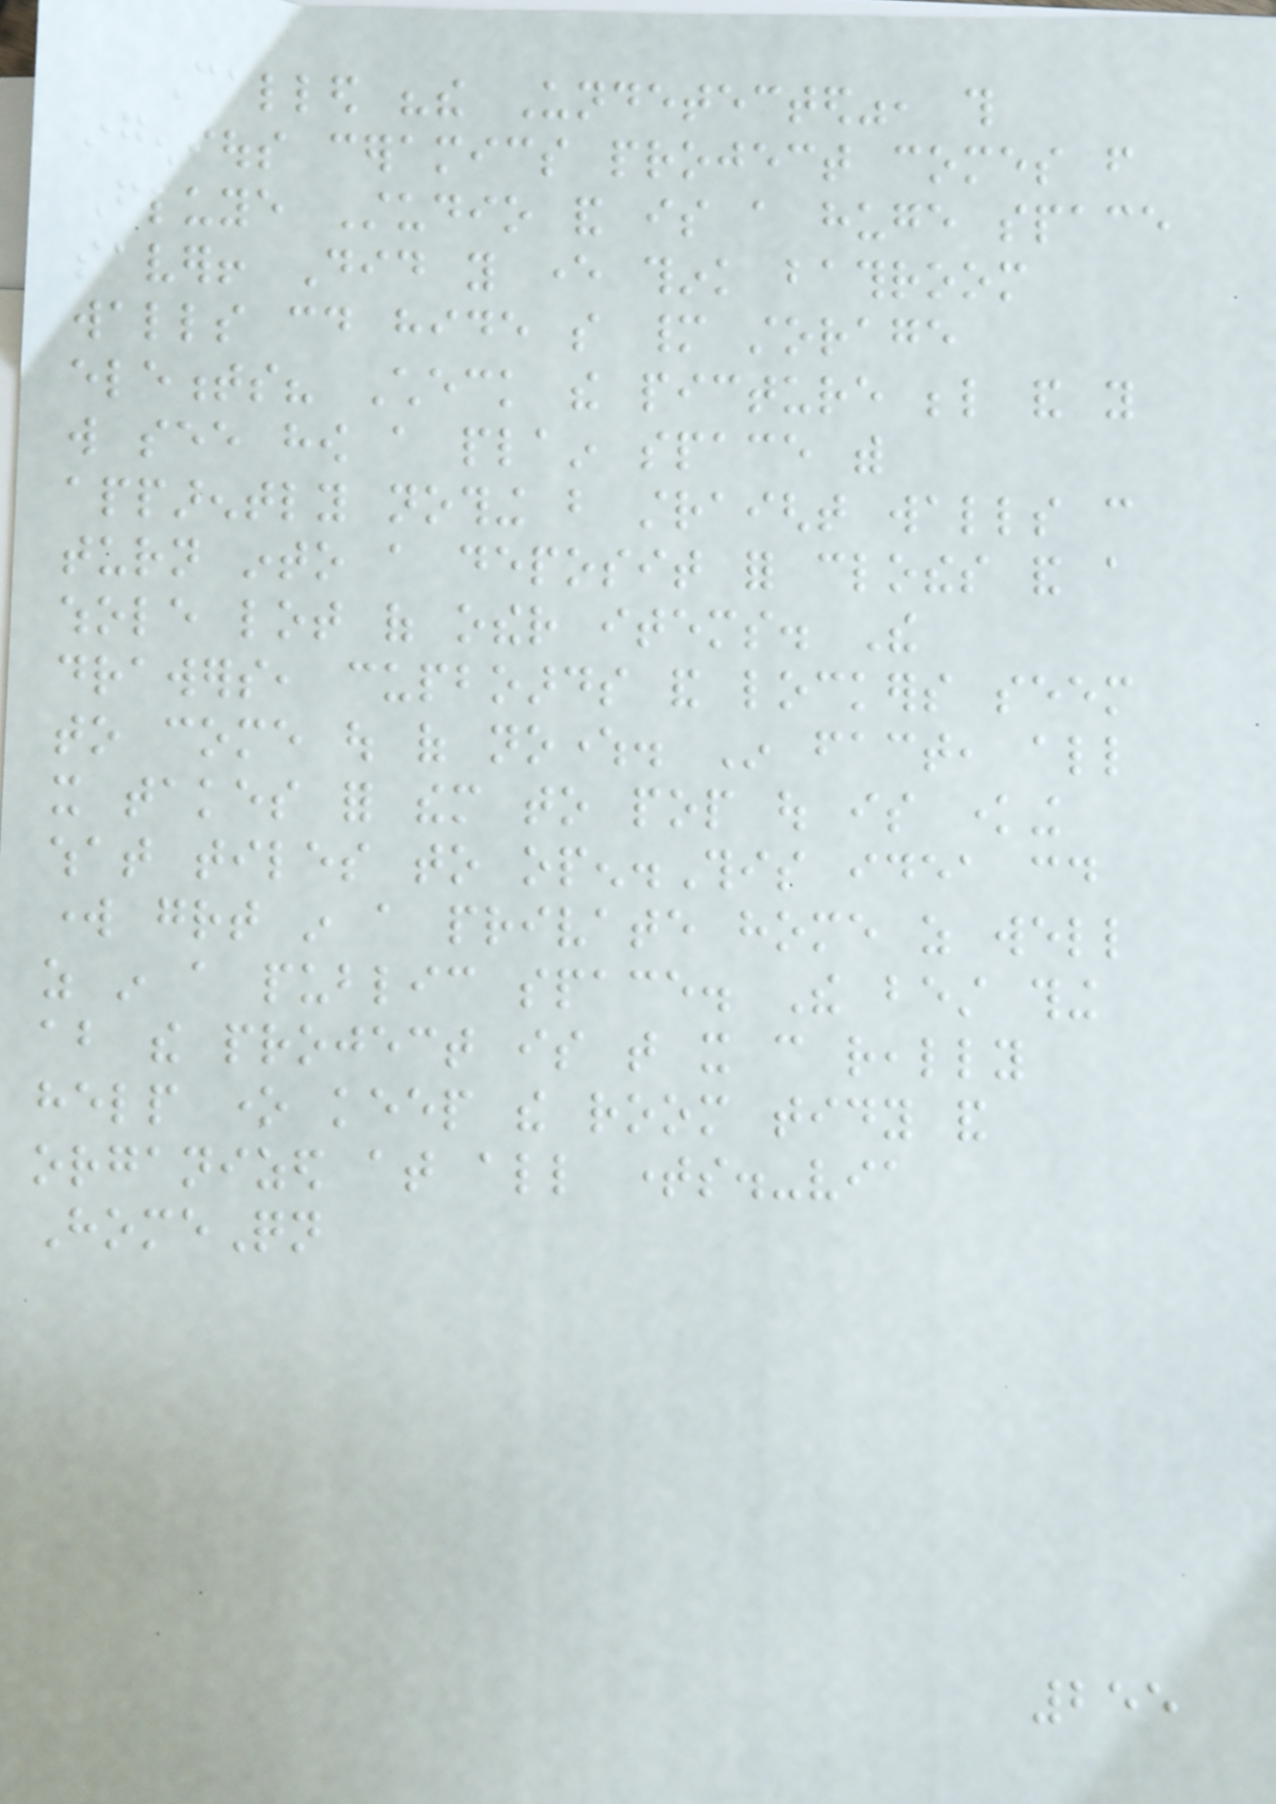Called "the Undetected", this
ingenious ceramics project comes from
Fluye Studio and is a huge space
saver! Did you ever think bathroom
walls could hide so many storage
elements? Check the picture below and you
will see how a plain space with
apparently nothing but straight walls can
turn into a deposit for clothes and a
whole lot of other items. The
drawers, cupboards and lockers seem
to come out of nowhere. In fact, all
it takes for them to pop out is knowing
what tiles to open.This idea could
work great in a private home as well
as in a public space. The best thing
about the project is that it can really
help one keep the room tidy and
organized at all times.-via
HomeQn
255
